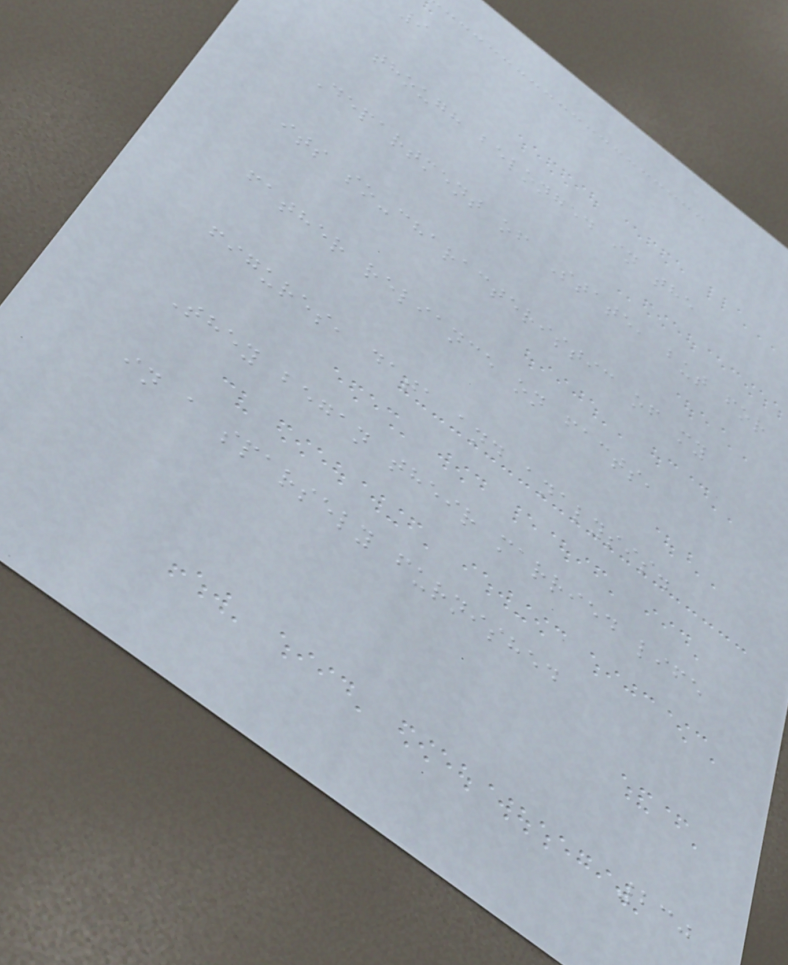9
though belonged in the
Department of State, but for
its so-characteristic of my
father reliance on facts,
figures, data and analysis.
They began their married life
in a sparsely furnished
230
